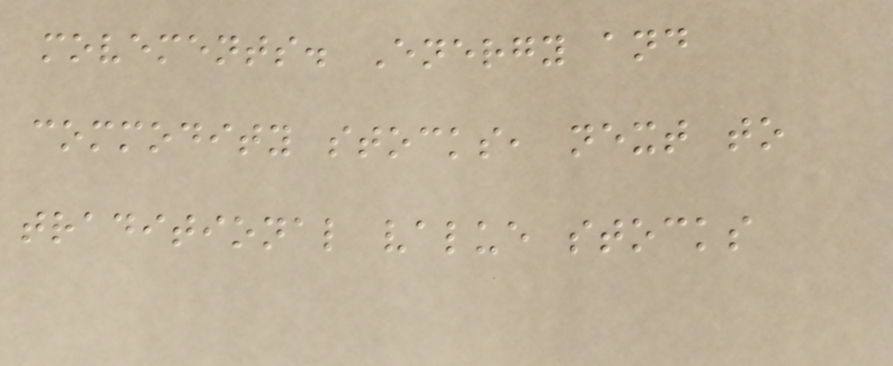movements. Energy and
commodity stocks, next to
traditional value stocks
